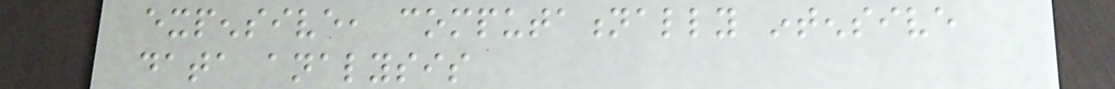expensive, computationally intensive
data analysis
